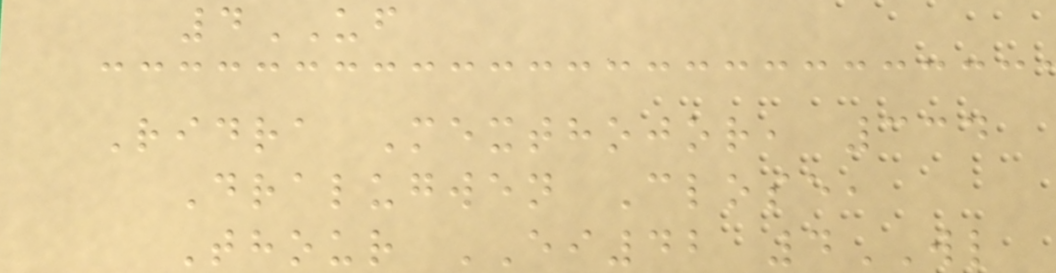4UF
Ridra Mexthojor, 334
Dralugwen Close,
Thour EI42 4WL
